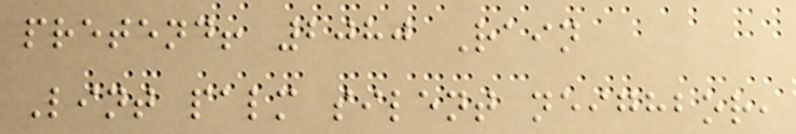pretend! 2080 Rain
Lint palm silent neighbor,
